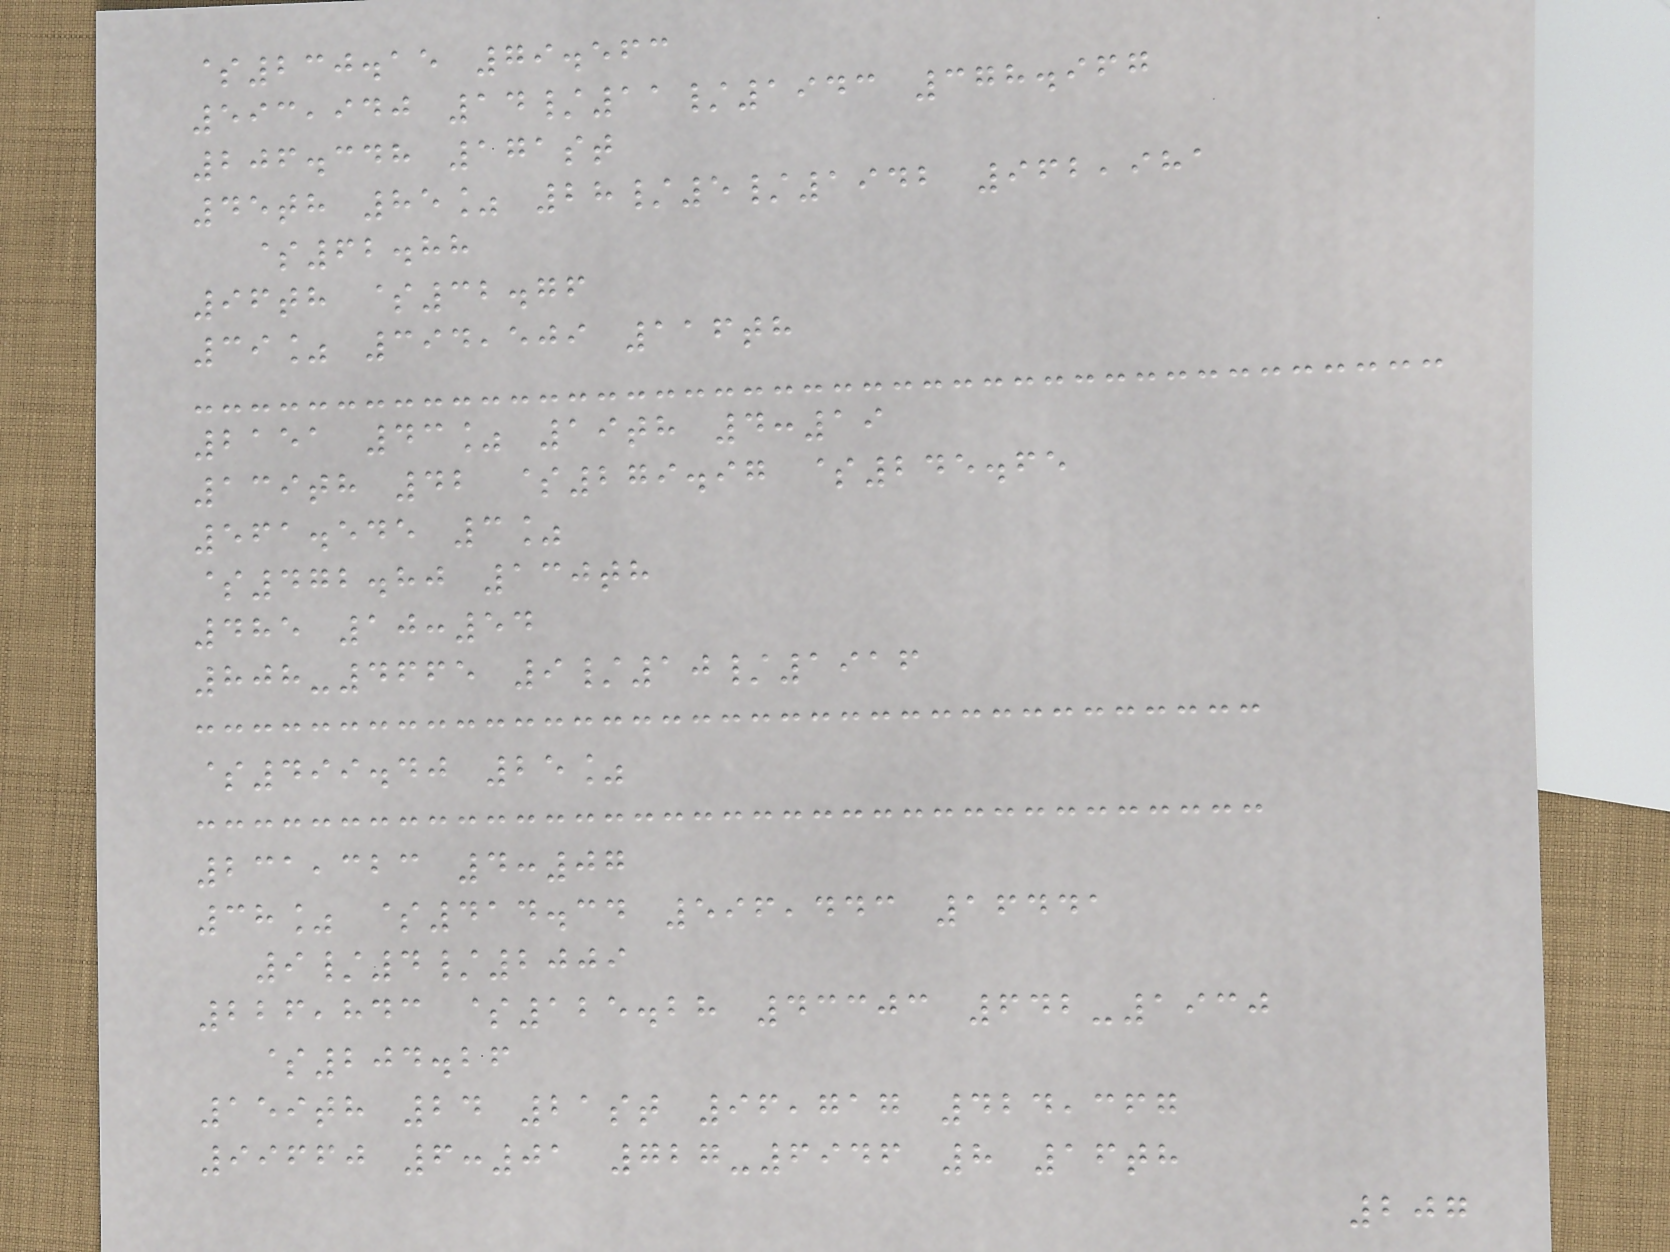$230.15 79.563
593,940 14/11/1943 378.967
206.348 171st
45th 85% 28/5/1942 962,981
$62.88
96th $32.76
39% 394,509 116th
2151 43% 19th 4:19
139th 42 $279.97 $245.65
561.545 3%
$472.80 130th
485 10:54
808-4665 9/10/1916
$499.40 25%
231,323 4:07
38% $414.34 596,443 16441
9/4/2009
226,843 $125.28 43303 642-1930
$204.26
159th 24 21st 96,717 424,367
99660 6:01 727-6946 8 16th
207
